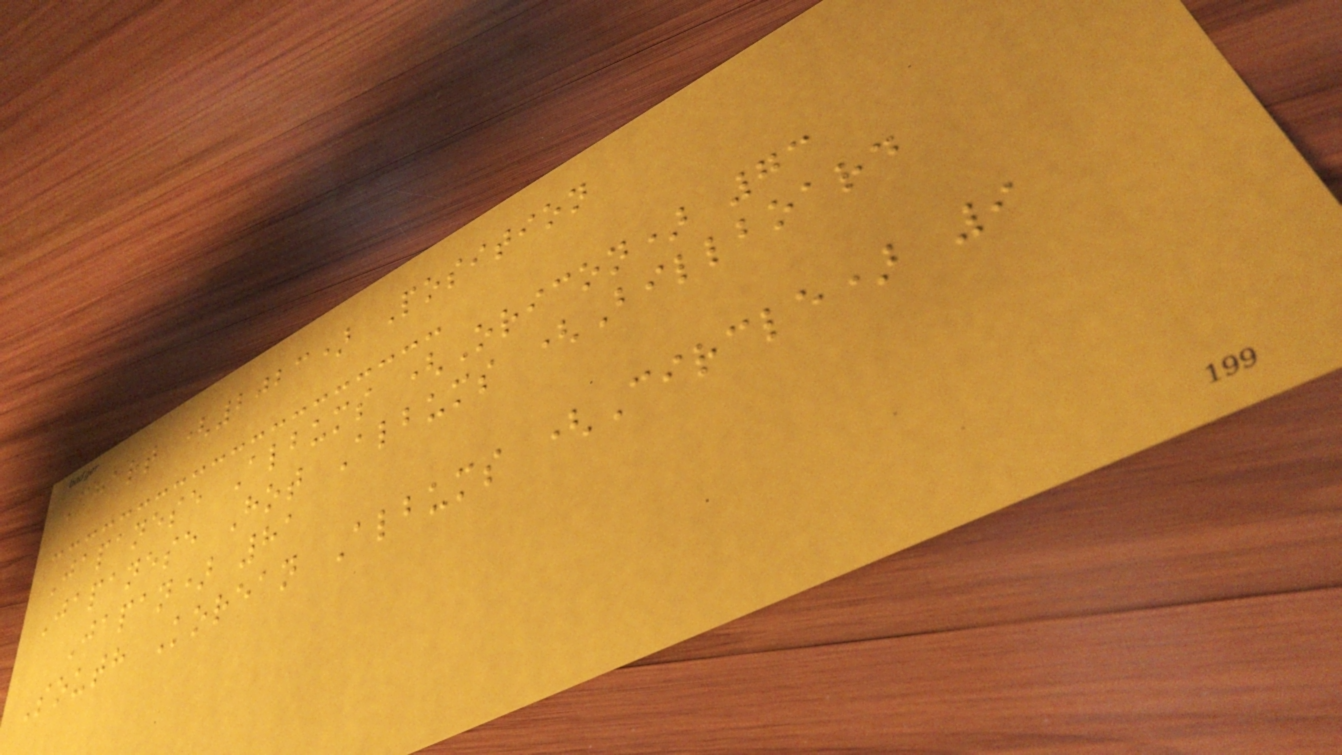Chart (2023) Position
Japanese Albums (Oricon) 73
Japanese Hot Albums (Billboard
Japan) 81
South Korean Albums (Circle) 9
